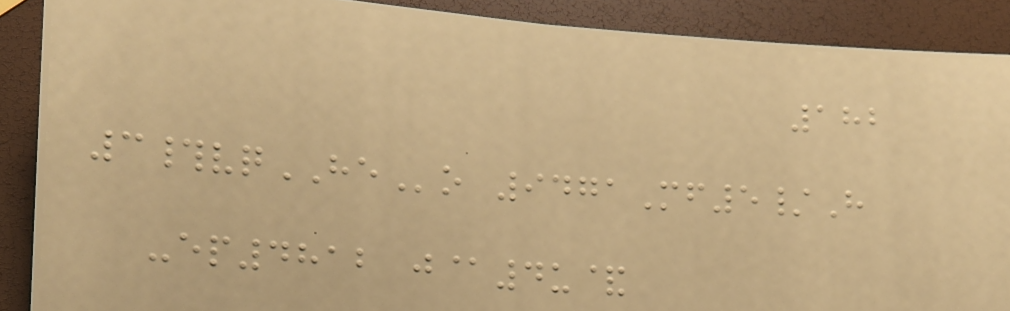182
3#vqHEo 9471Mf5/H
-ep4812 j@4u&
